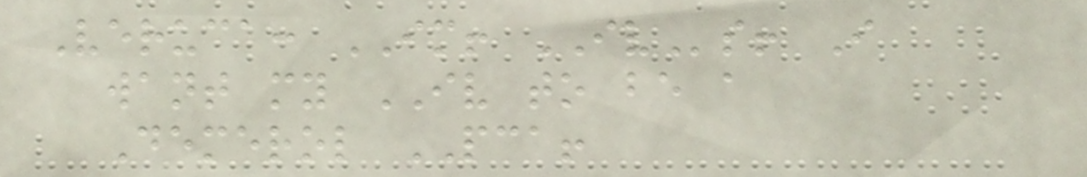Veruca: IM! IVs! I
want my IV to be a
Demerol PCA!
